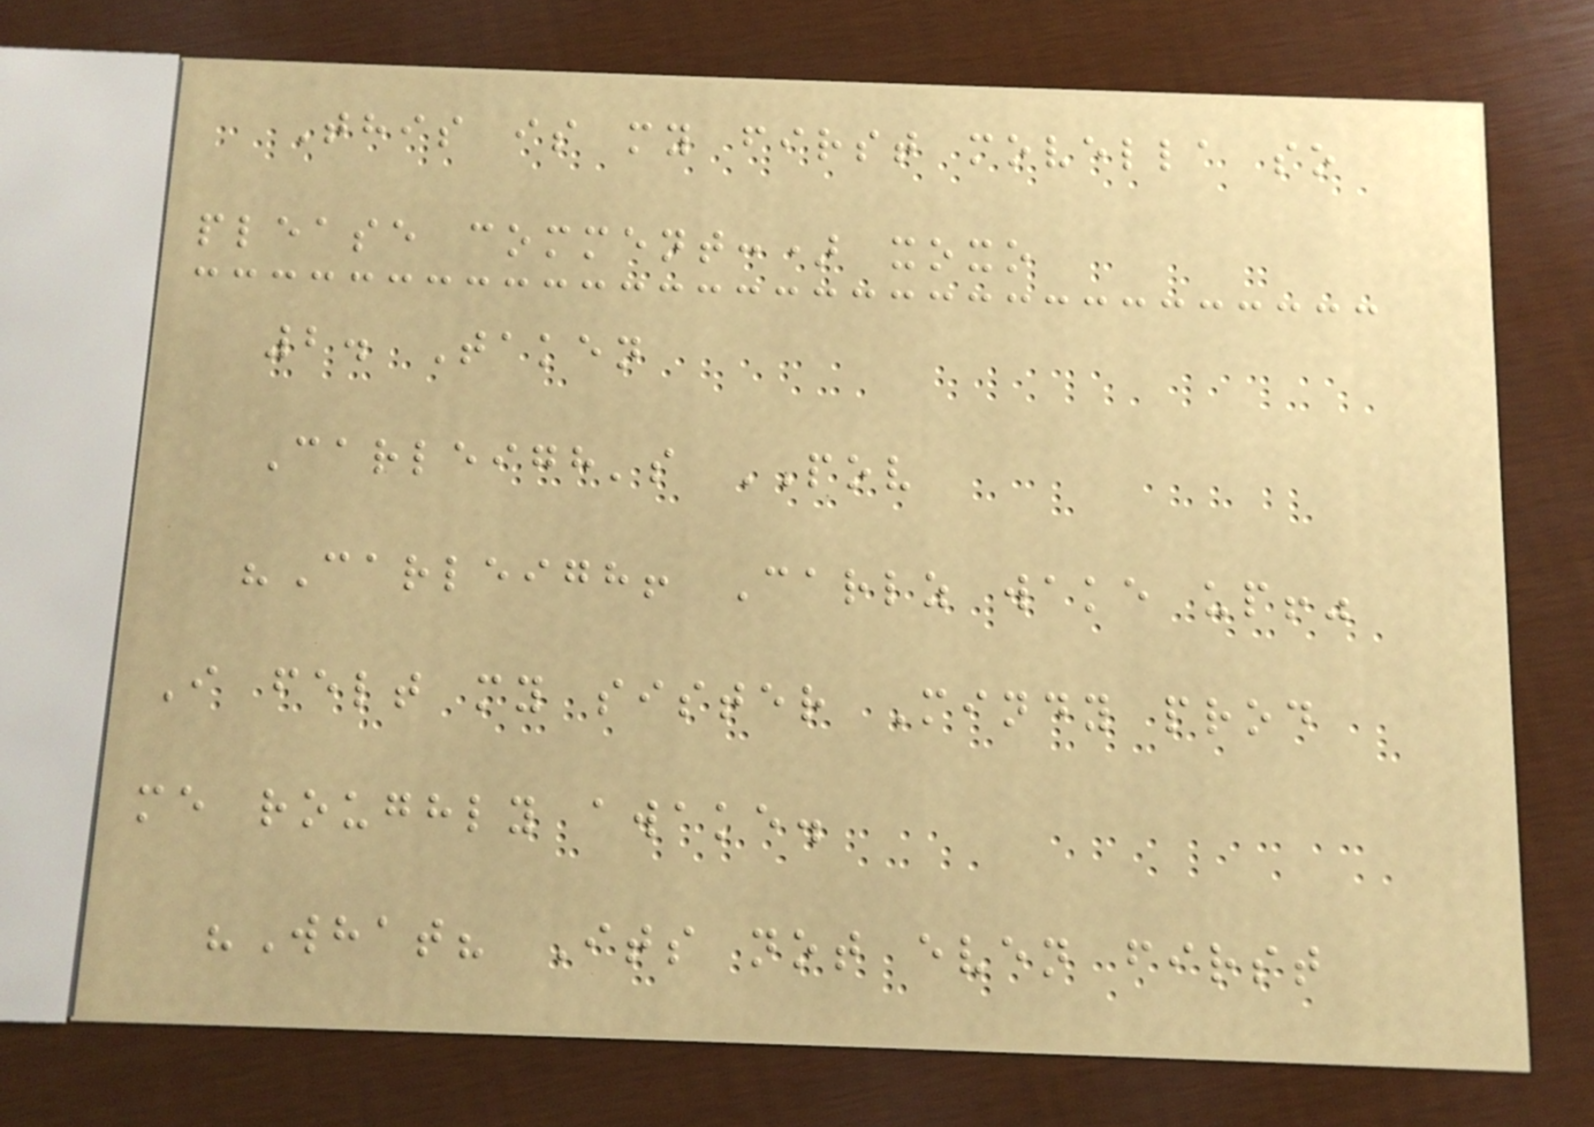This is my first movella so
please comment:) xoxo
2. Taken
Carleigh's POV
"Carleigh! Carlz wake up!"
I felt my sister Mindy prod
me roughly awake.
"What? Its not even first
